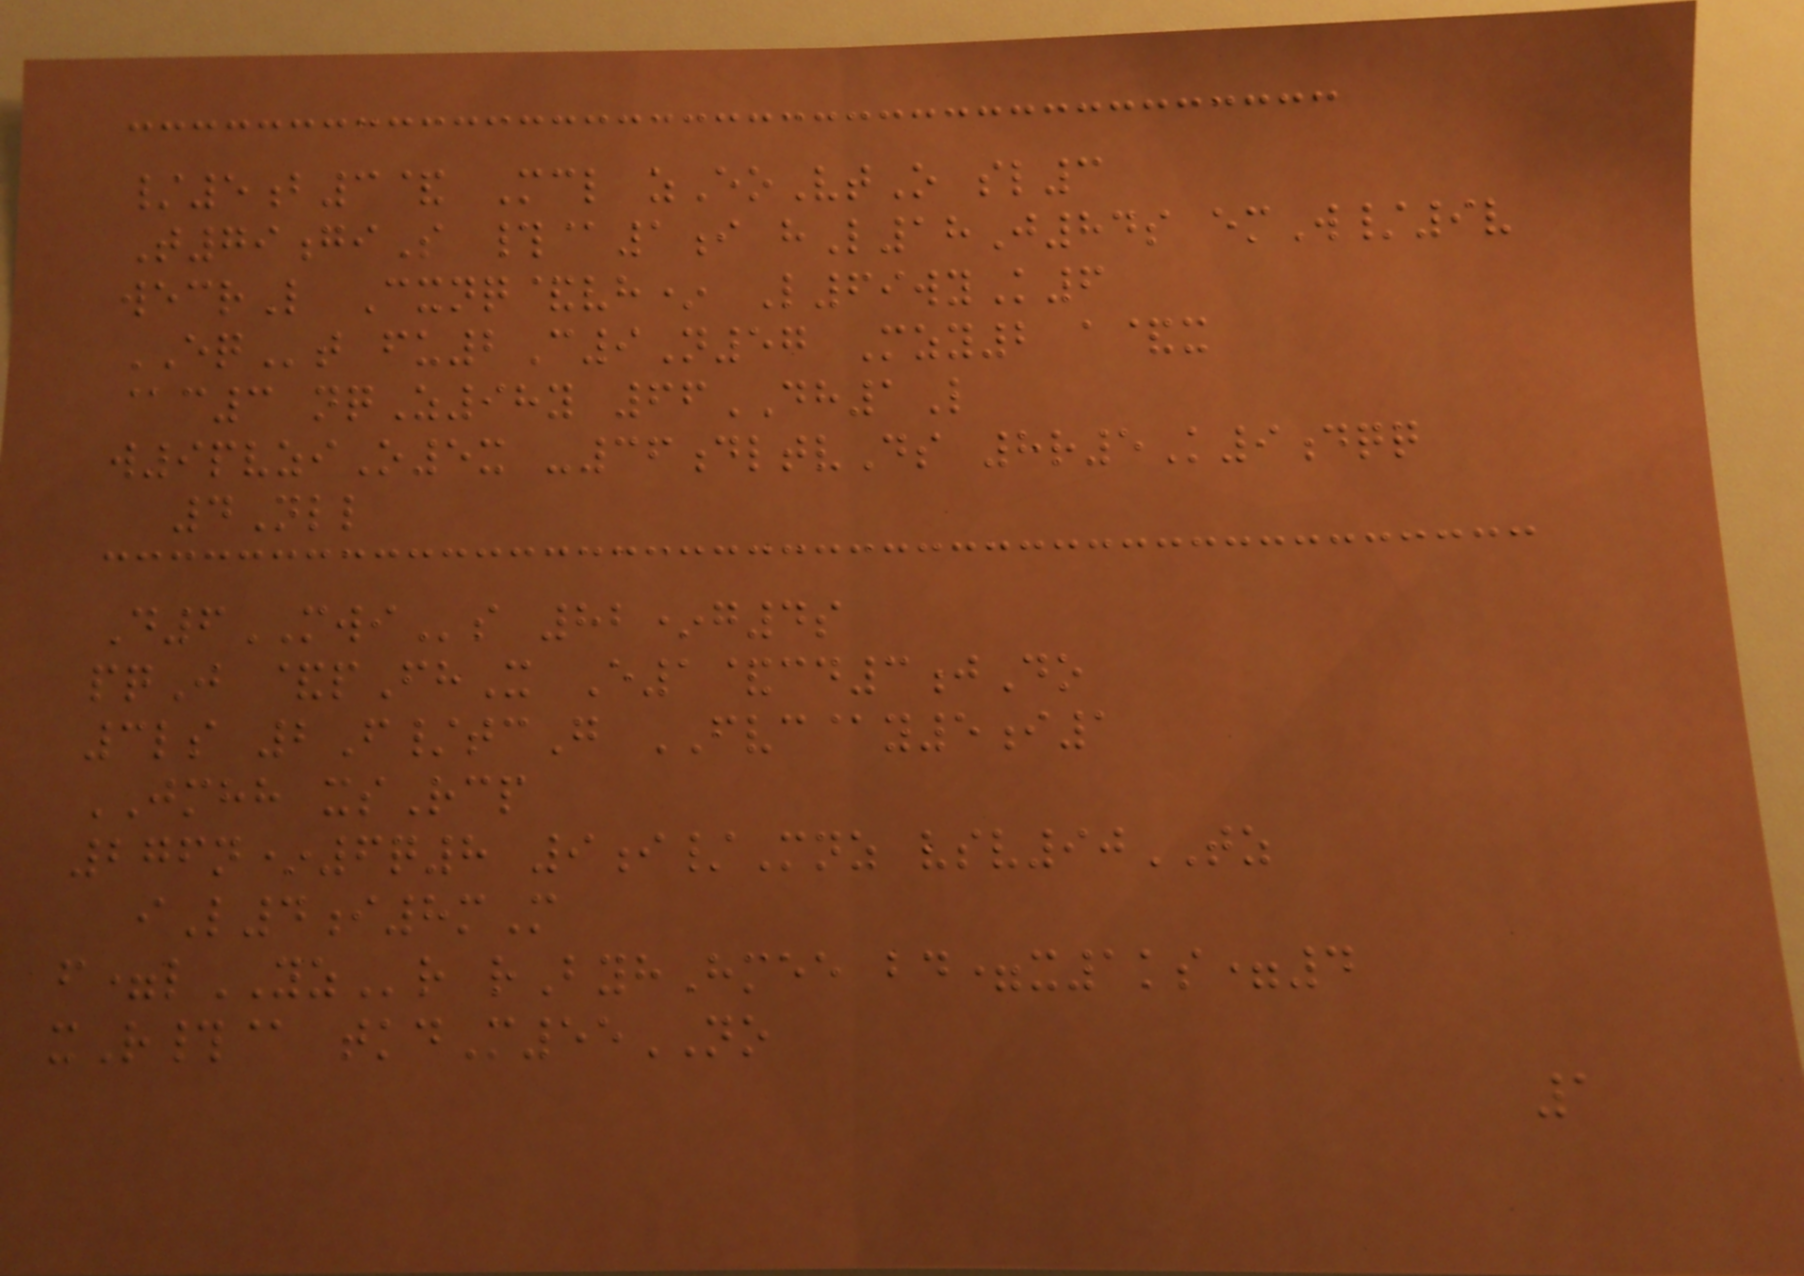/5b3& Mcl zEoVtO sl3
T79giS #@1i hL18J84s emW/9v
wecrL Cxnq&vh* L69wyK6
EQt fu2C9N57 Mzy2 a&x
@c3 nqZ98y 66DH1L
w9pvziO5x -36dltvDs 8r5K9dqq
4Nll
D6MWIs 82*g4s
pqJ &pFhX E1&cd3jDo
3ls 2F/tcG FVC@y5i1
JMHH xsRcp
276n*6q8 9i/Mnz vsv90TZ
iL4i8mM
f=lYZr rByhHmee bd=x1ks=4
xR#@ tkdM55NO
1
